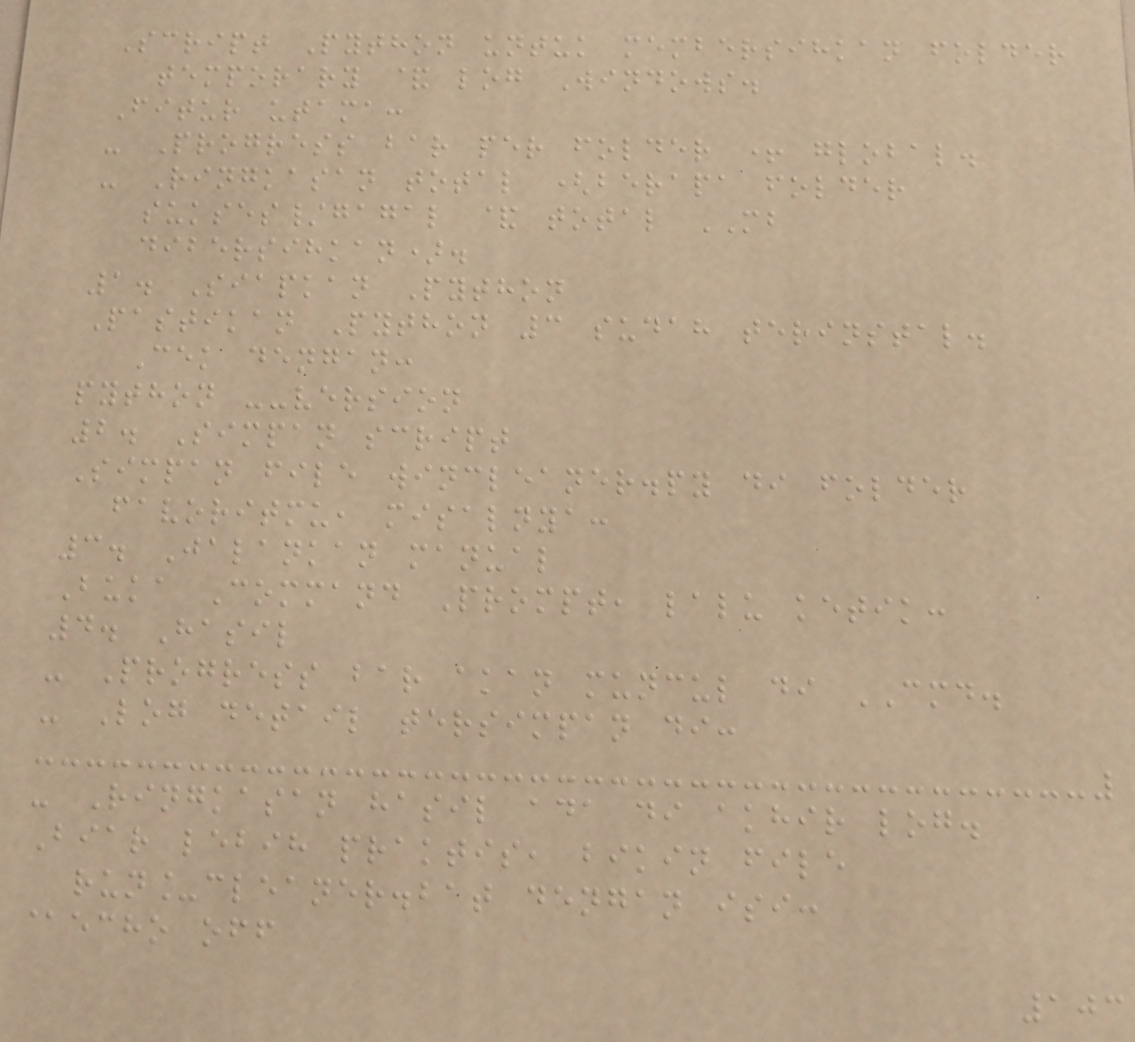Script Python untuk membersihkan folder
temporary & log Windows.
Fitur utama:
- Progress bar per folder + global.
- Ringkasan total (berapa folder
sukses/gagal & total MB
dibersihkan).
1. Siapkan Python
Pastikan Python 3 sudah terinstal.
Cek dengan:
python --version
2. Simpan script
Simpan file wincleaner.py di folder
favoritmu, misalnya:
3. Jalankan manual
Buka Command Prompt, lalu ketik:
4. Hasil
- Progress bar akan muncul di CMD.
- Log detail tersimpan di:
- Ringkasan hasil ada di akhir log.
Biar lebih praktis, bikin file
run_cleaner.bat dengan isi:
@echo off
103
